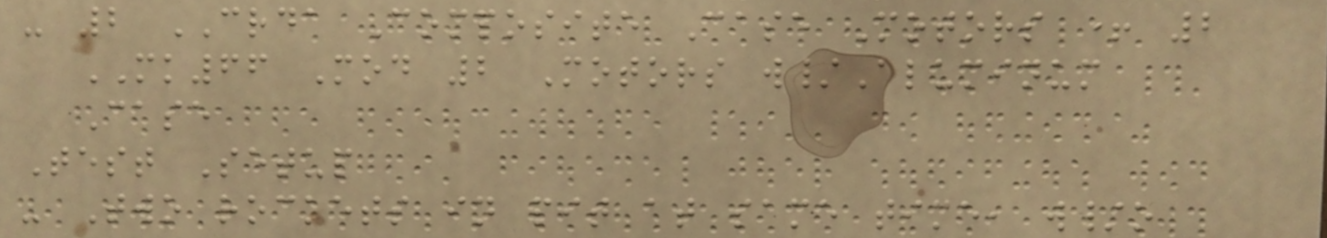- 2 CRDA Composite Case Motors + 2
MK66 Mod 2 Motors w/Aluminum
Case
Test Setup
- Two rockets in pit at same time, w/o
